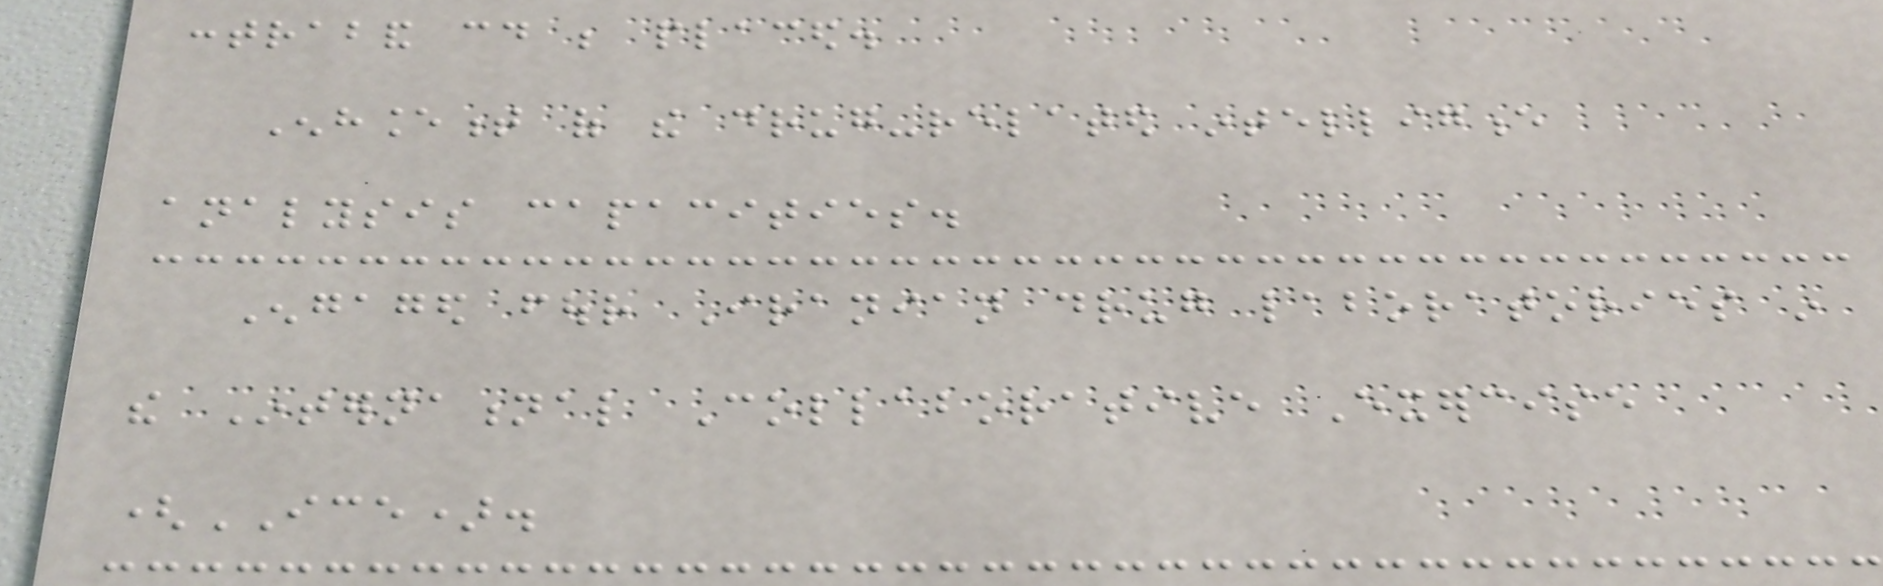contraband could be placed.
Enhancement of the drug-related intelligence
analysis capacities.
Engaged four Iranian drug laboratories in
the International Collaborative Exercise
(ICE).
